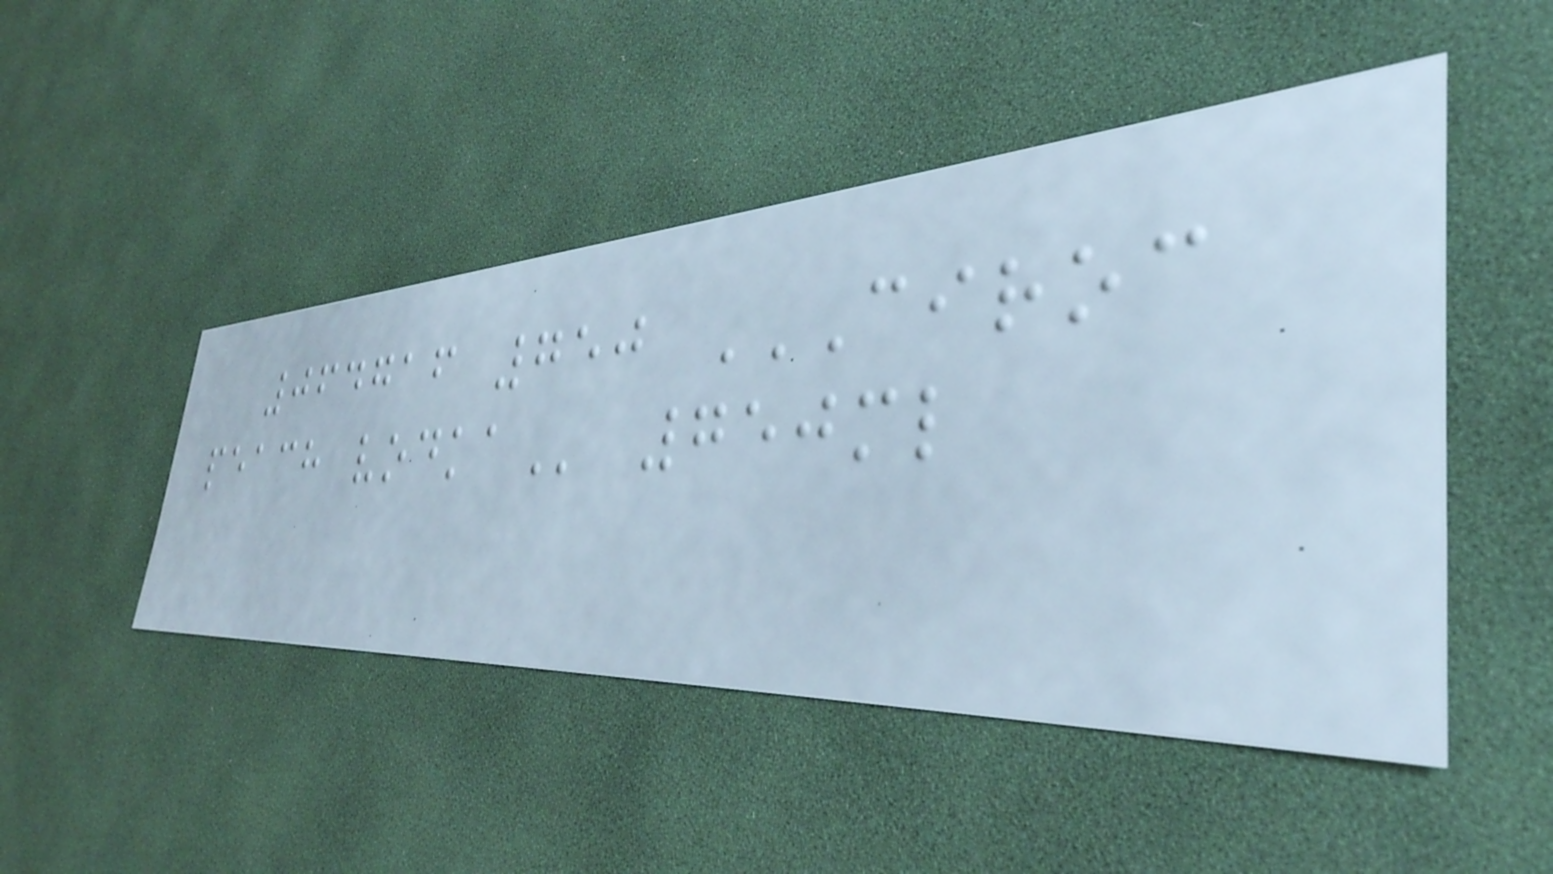064716 750 CIROC
PEACH VODKA 750ml
